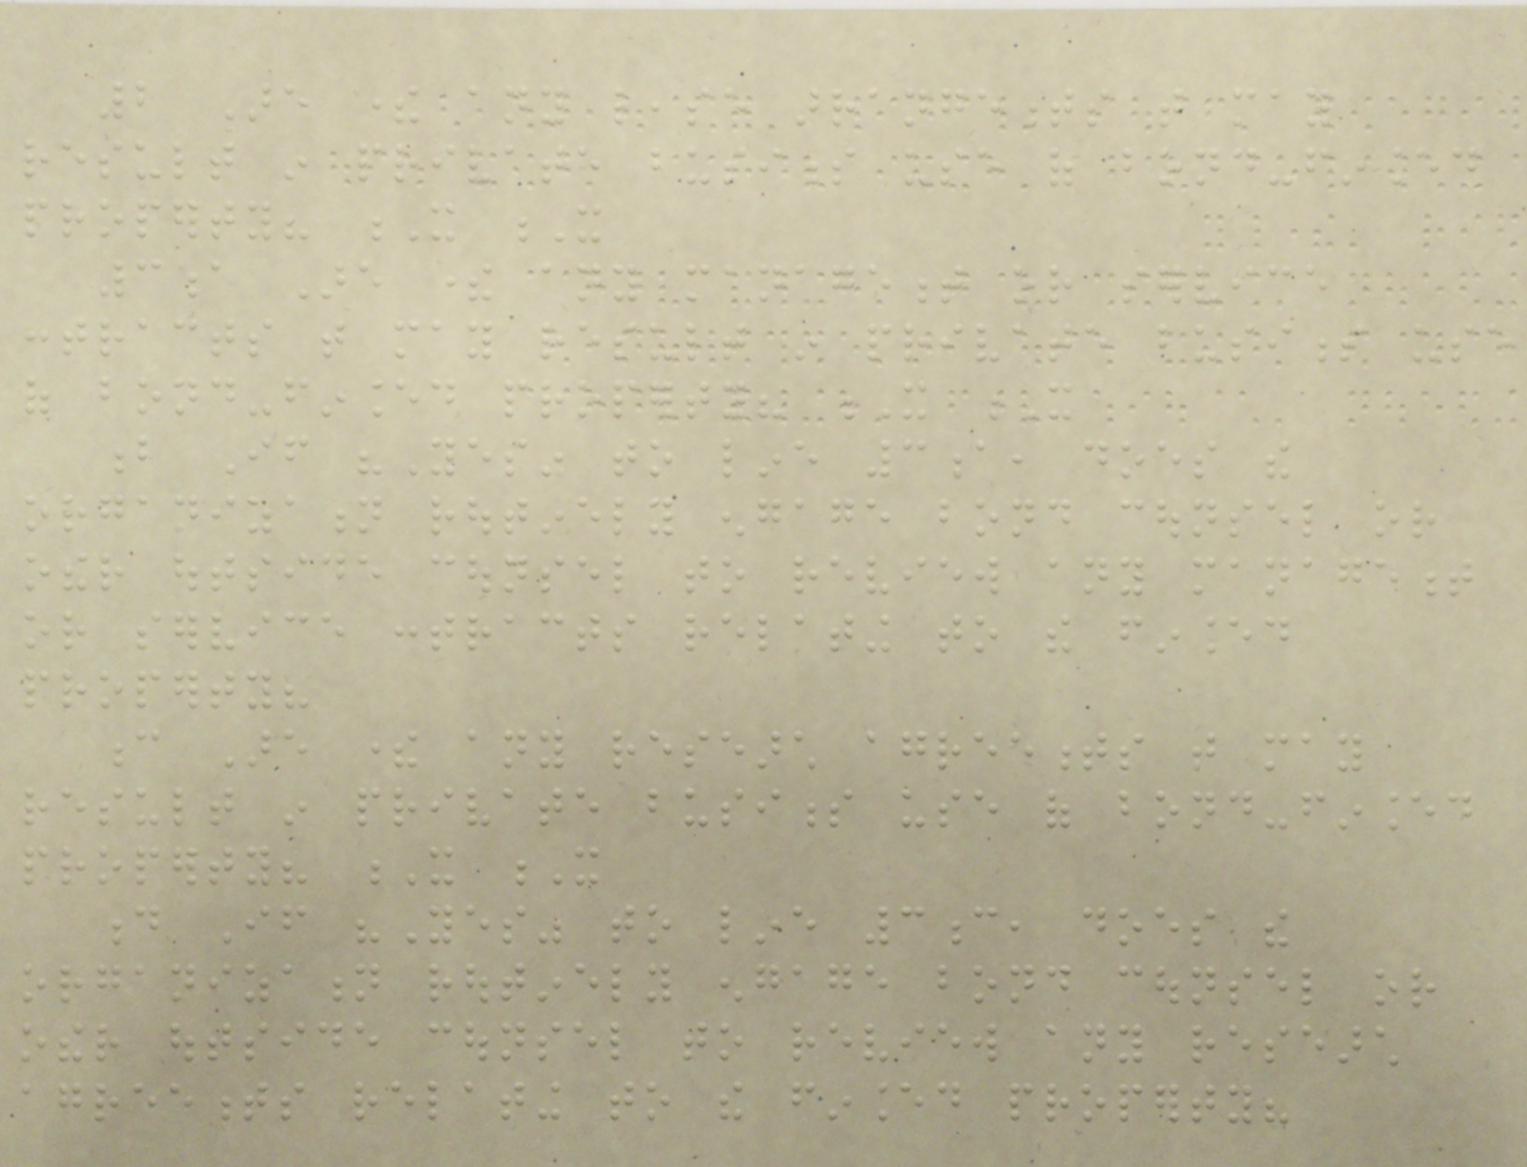2 Are there any lease arrangements that may
result in private business use of bond-financed
property? X X
3a Are there any management or service
contracts that may result in private business use
of bond-financed property? X X
b If "Yes" to line 3a, does the
organization routinely engage bond counsel or
other outside counsel to review any management
or service contracts relating to the financed
property?
c Are there any research agreements that may
result in private business use of bond-financed
property? X X
d If "Yes" to line 3c, does the
organization routinely engage bond counsel or
other outside counsel to review any research
agreements relating to the financed property?
